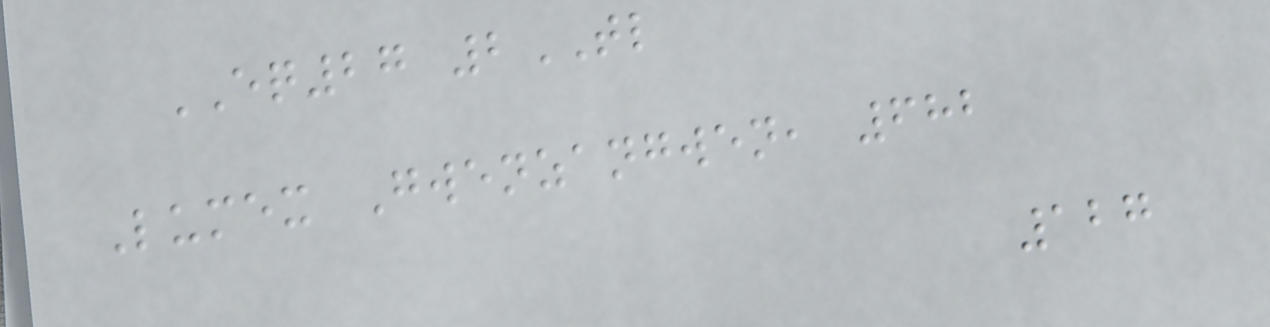EQ27 2TL
Lumex Gwenzangwen, 682
127
